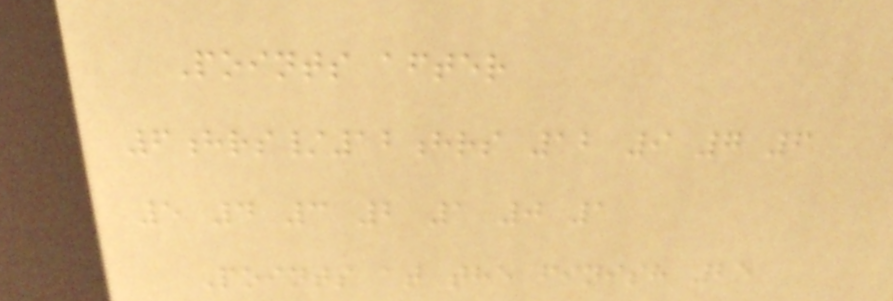Points after
6hrs/12hrs 12 9 7 6
5 4 3 2 1 0 1
Points at the finish 25
